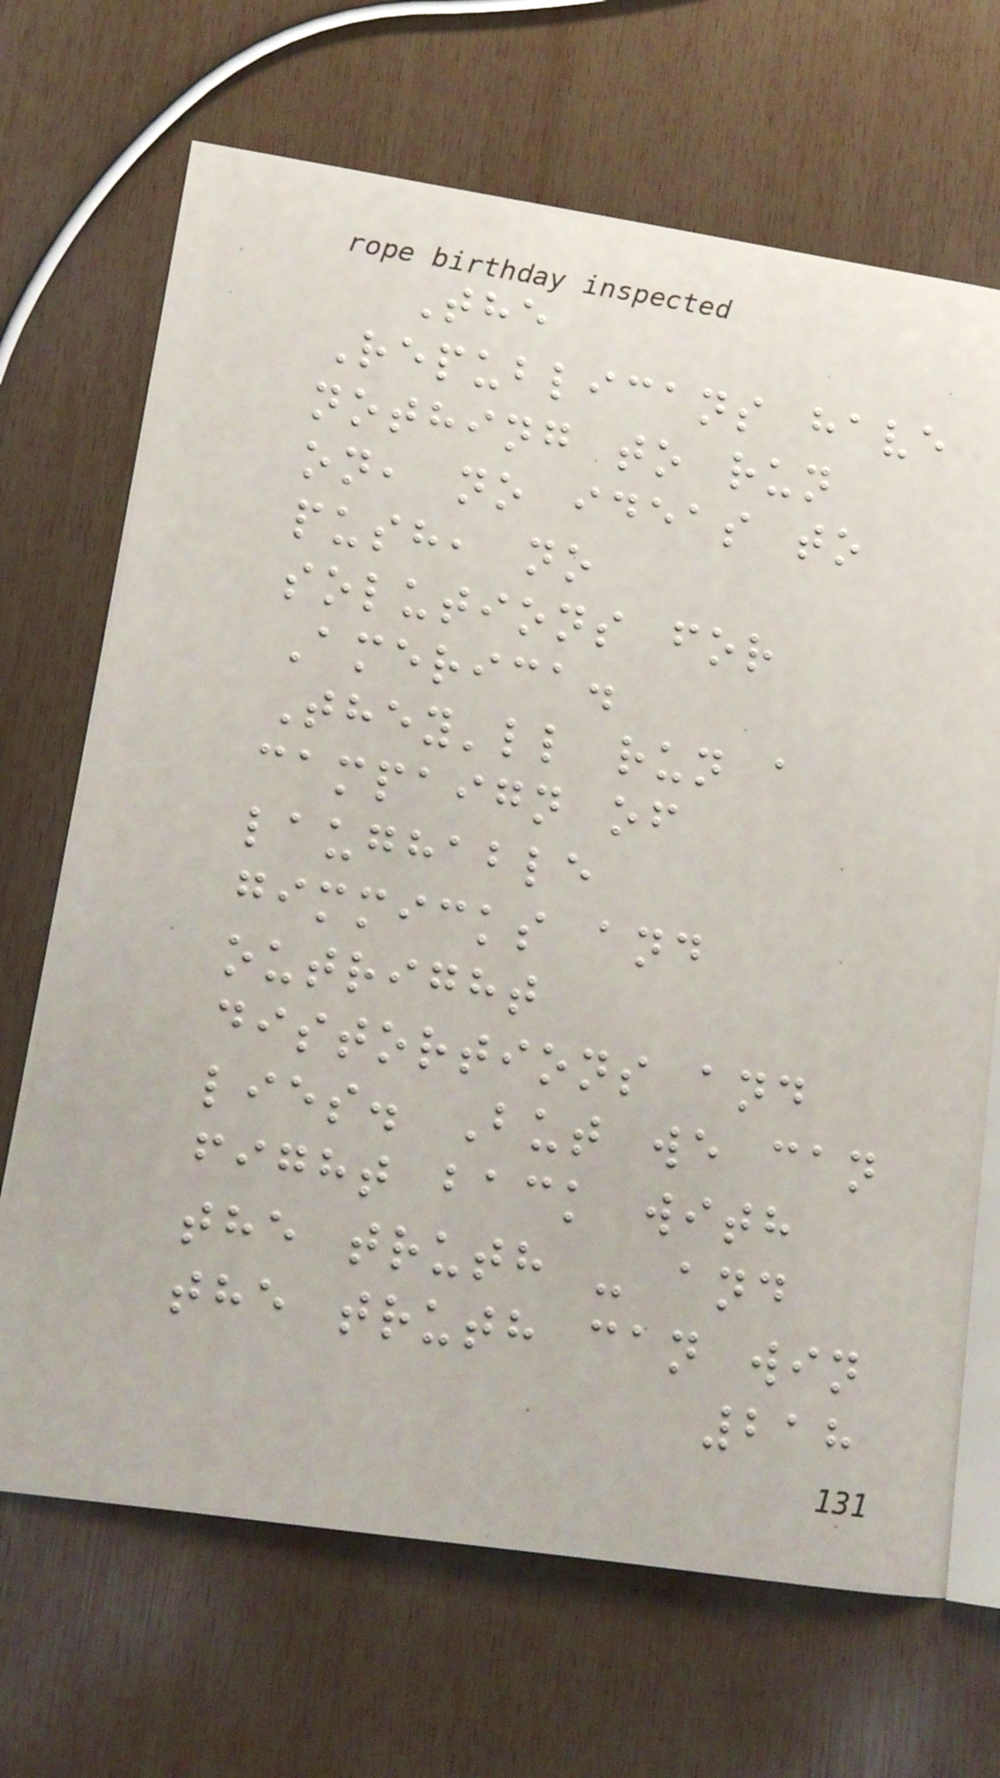The
Republicans have
nothing to run
on, no ideas to
push, no
solutions for
America.
They'll run a
campaign of
laughable
gimmicks and
outright
distortions and
lies. But we can
fight back with
the truth - and
the truth can win
218
